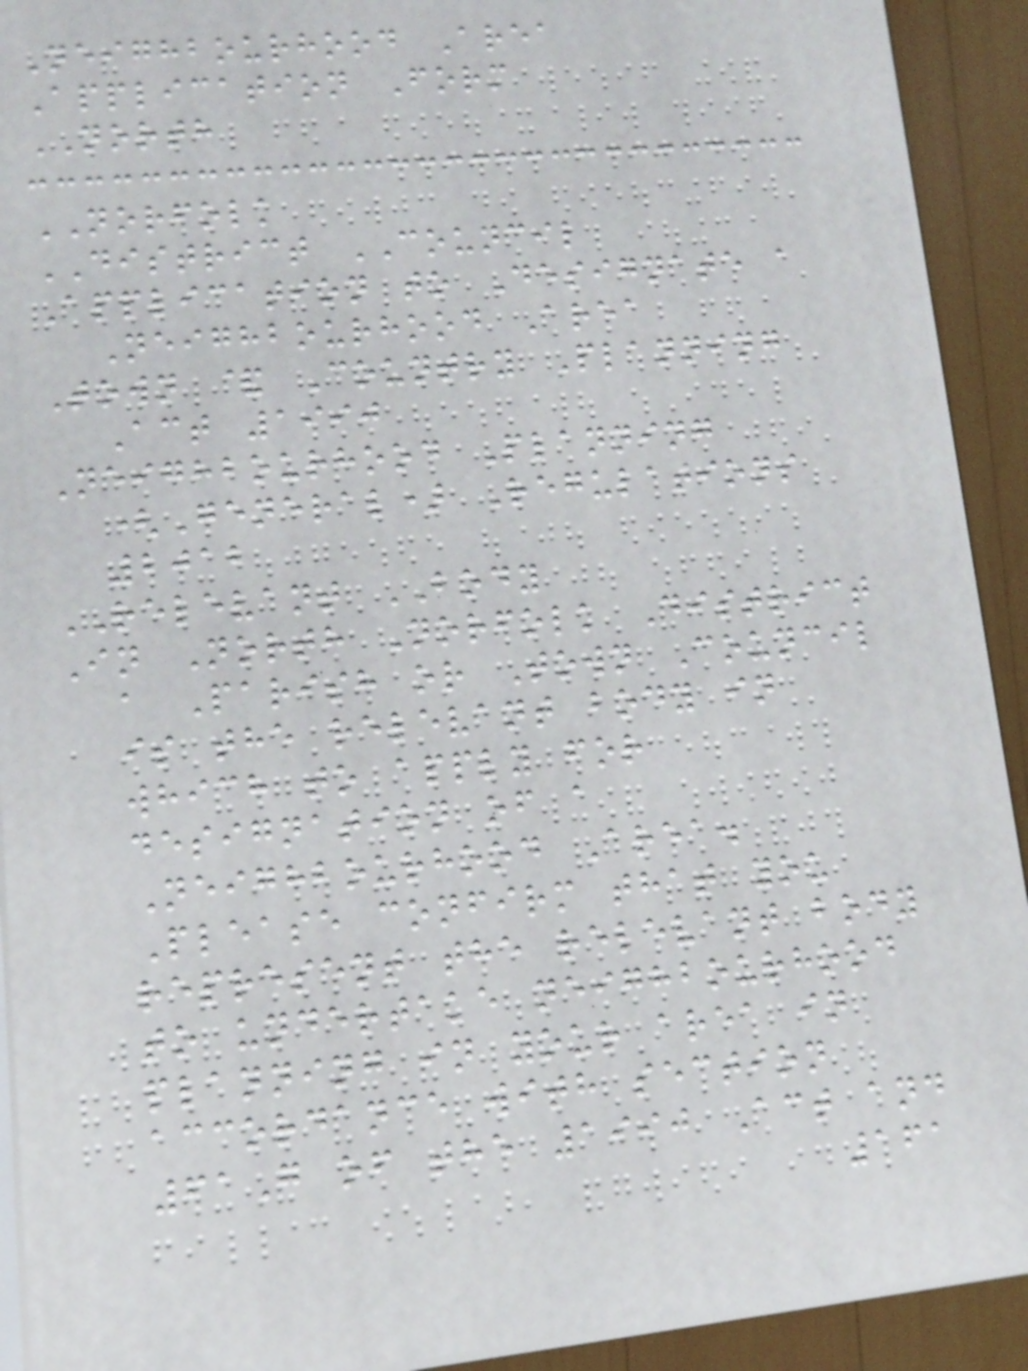Neighbourhood Area
Application Form
NORTH
NORFOLK
DISTRICT COUNCIL
Application to Designate a
Neighbourhood Area
Town & Country Planning
Act 1990
Neighbourhood Planning
(General) Regulations
2012
RELEVANT BODY
In North Norfolk District
a Parish or Town Council
is the relevant body in
which to apply for
designation of a
Neighbourhood Area.
Please confirm that you
represent the relevant body
to undertake neighbourhood
planning in your area in
accordance with section
61G of the 1990 Act and
161
